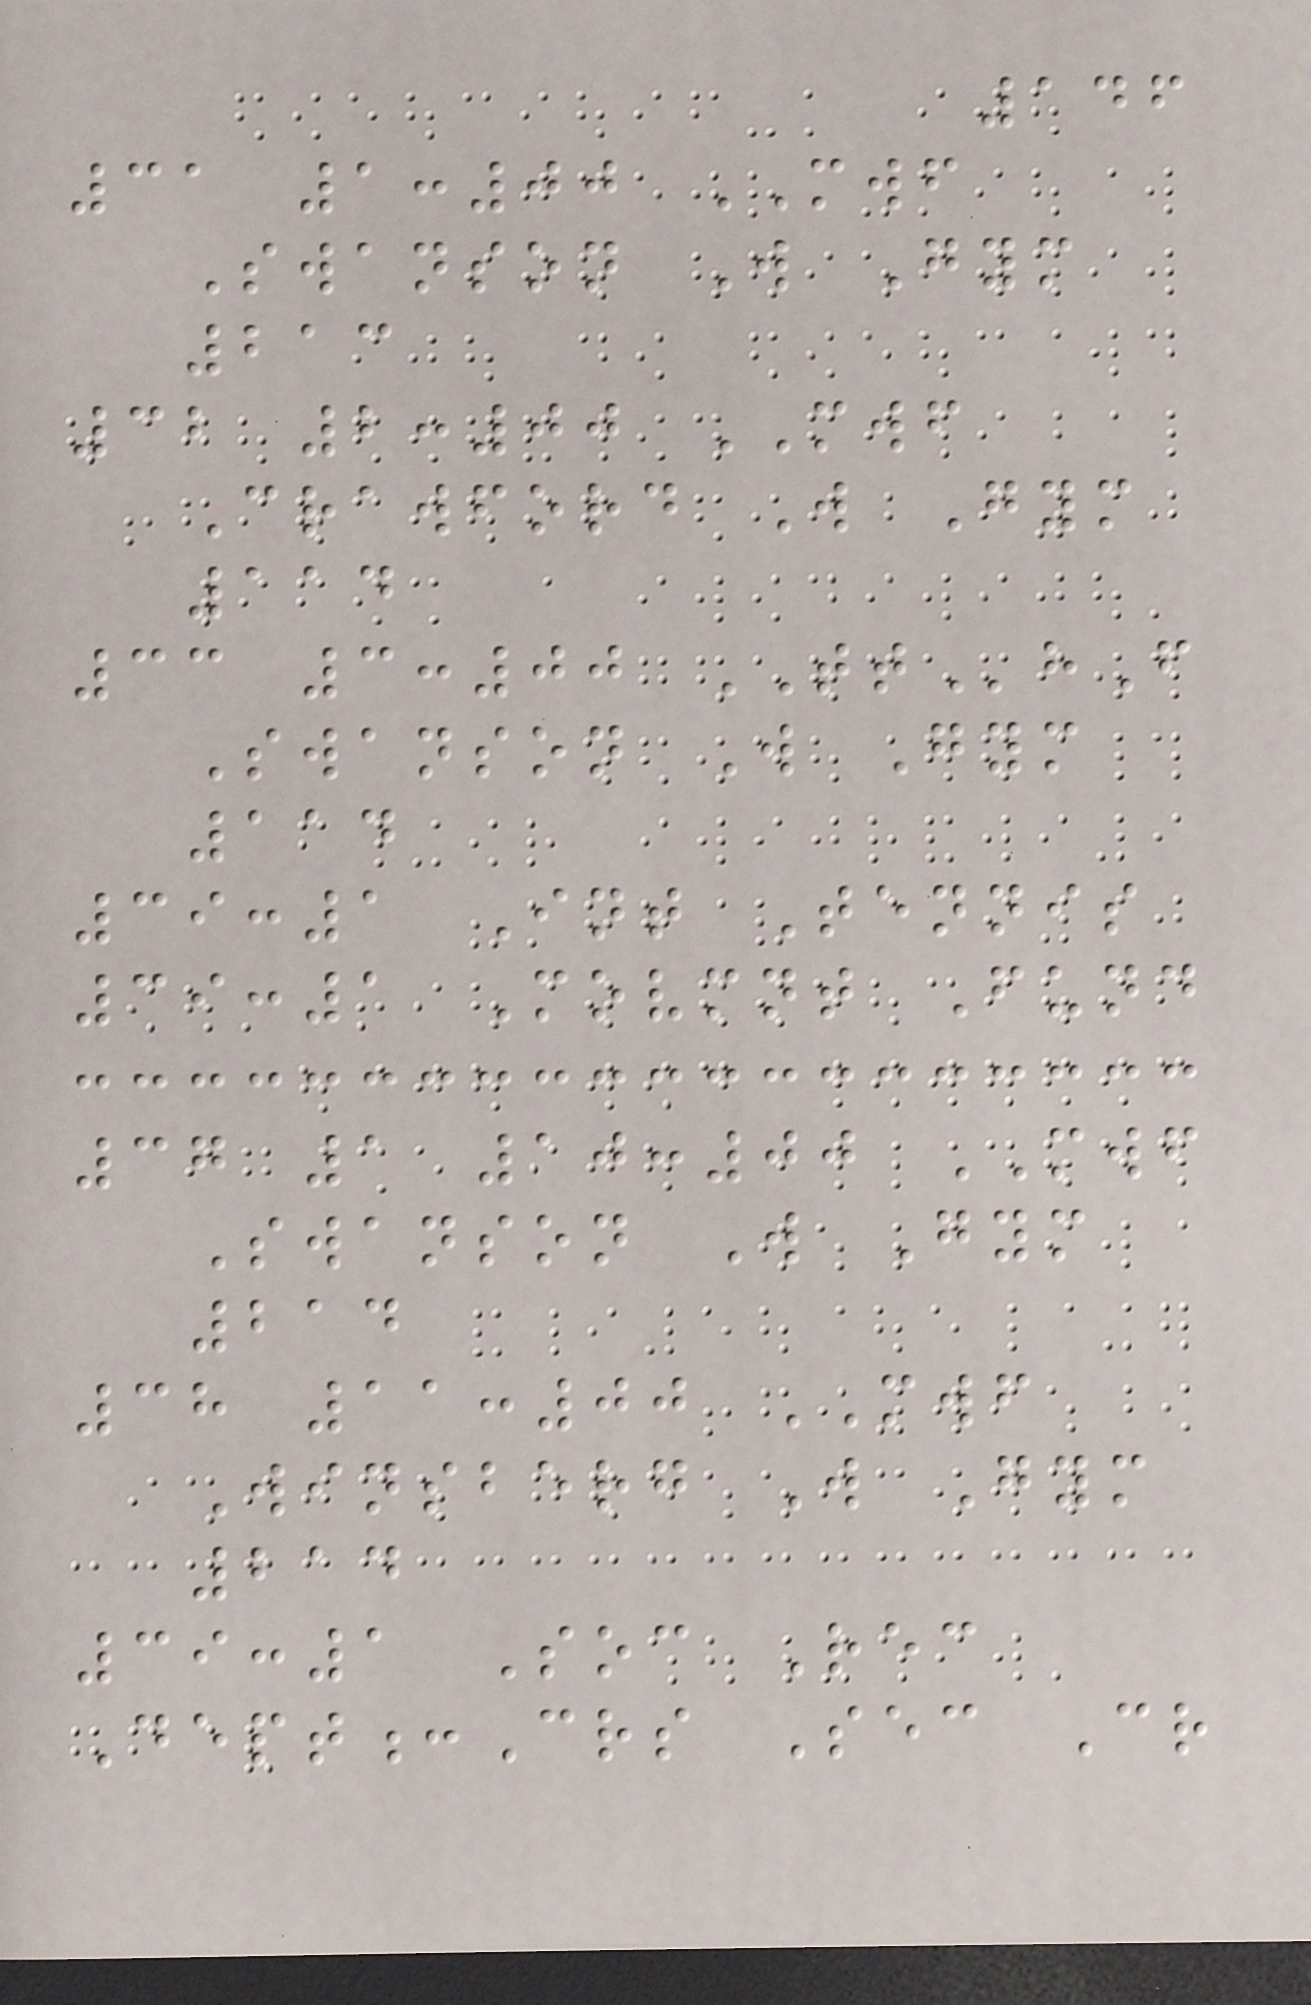146
31 1:00 MWF
Swanson W Gym
213
32 2:00 MWF
Crawford W Gym
114
33 3:00 TThF
Swanson W Gym
114
39:1 Int Tennis
39:1 Movmnt Fund
37 1 10:00 MWF
Swanson W Gym
214
38 11:00 MWF
Winsberg W Gym
214
39:1 Soc Rec
Dept:Crs Sec Cr
